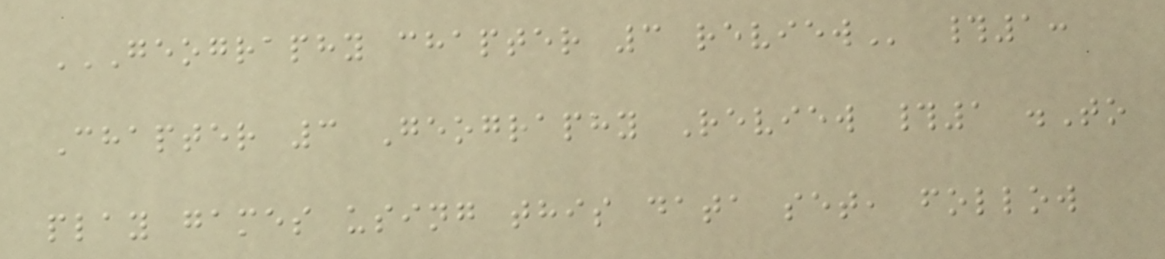GEOGRAPHY CHAPTER 3 REVIEW #1:
Chapter 3 Geography Review #1 .To
play games using this data set, follow
